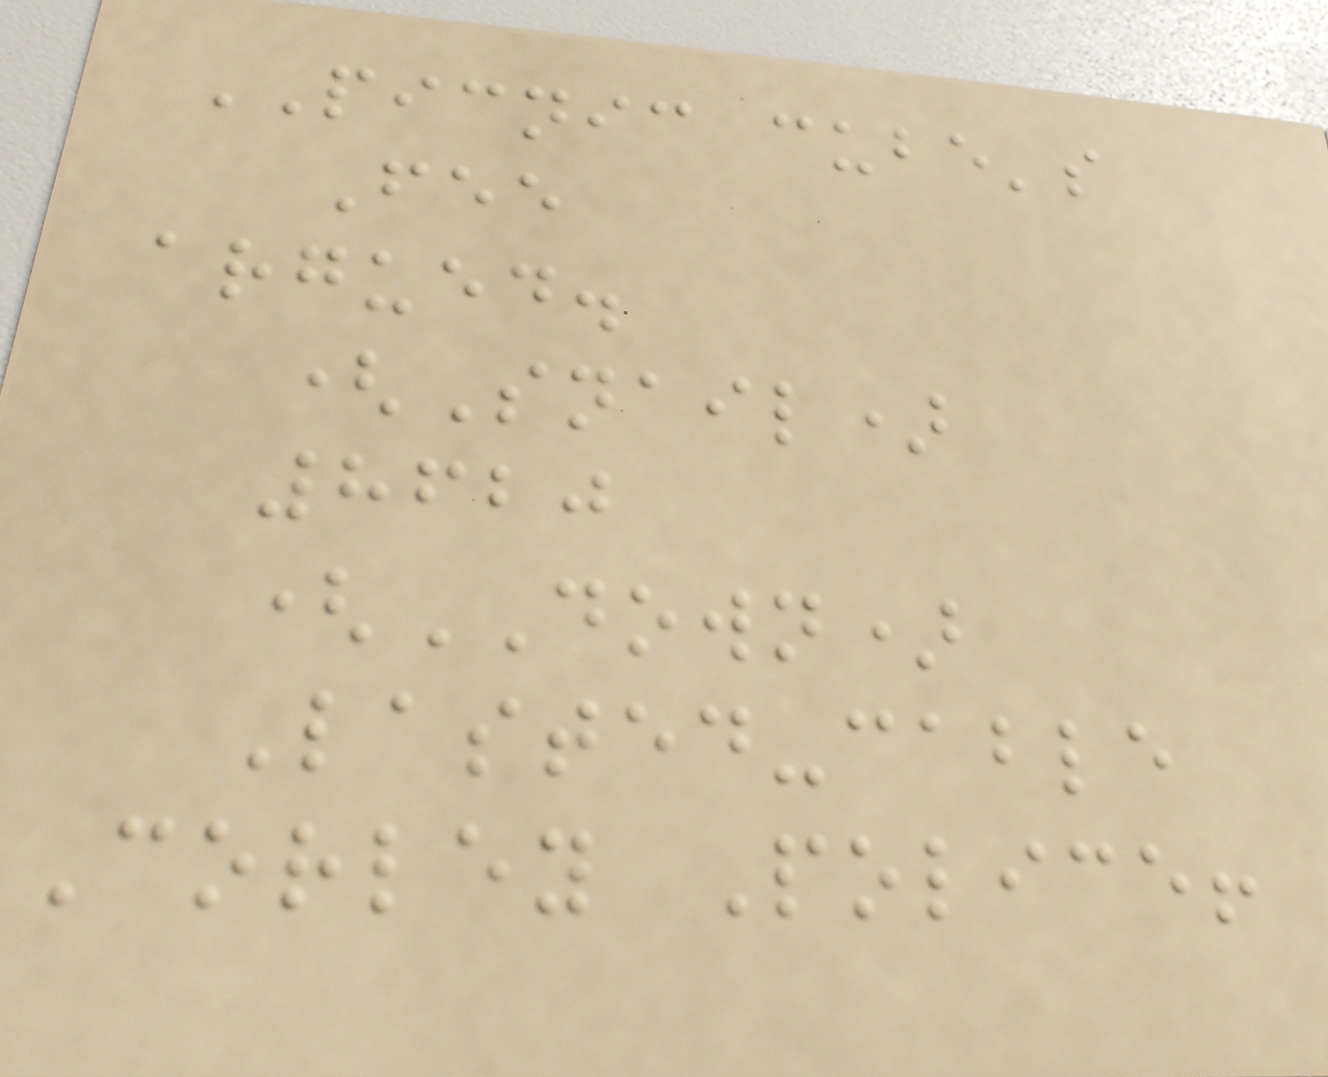PICNIC cube's
Fee
argued.
(Snail)
8620
(DOWN)
Lasted-cable
Corley Police!
